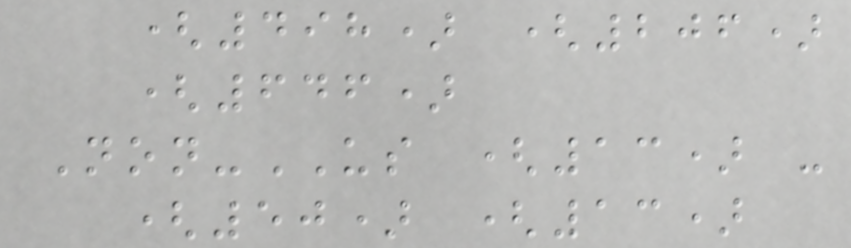(498) (206)
(646)
Non-US (13) -
(50) (13)
